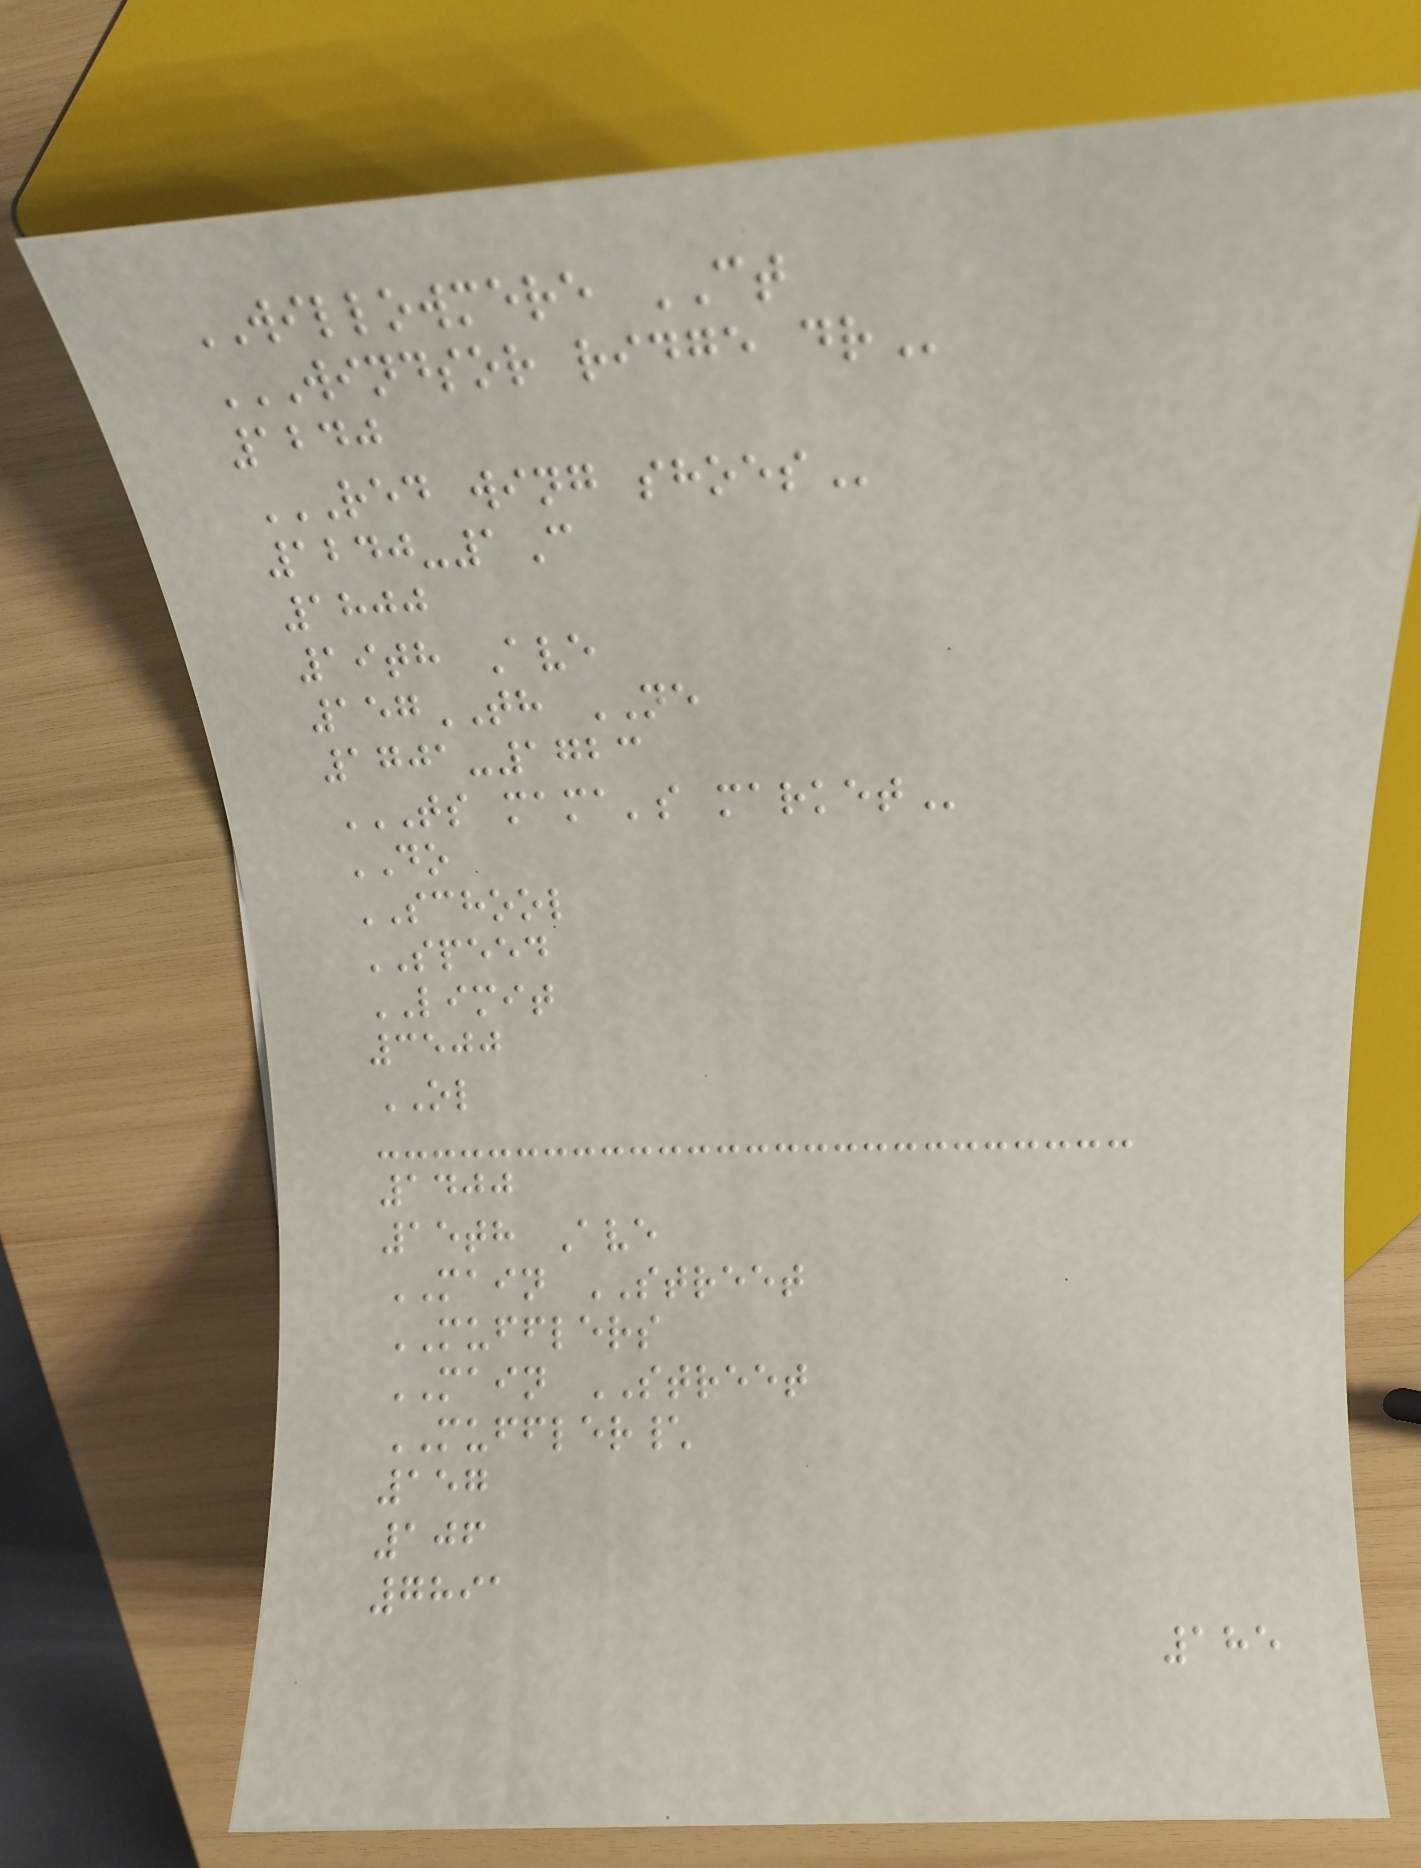WILLOWMERE CT
WINDSOR RIDGE DR
1240
RED WING SHOES
1240-1C
1800
19th Ave
157TH NE
1701-1723
TS MAMA'S MARKET
DO
SCHOOL
SPEED
LIMIT
3500
OL
1400
15th Ave
MAIN STREET
MUFFLERS
MAIN STREET
MUFFLER\
157
106
7891
185
